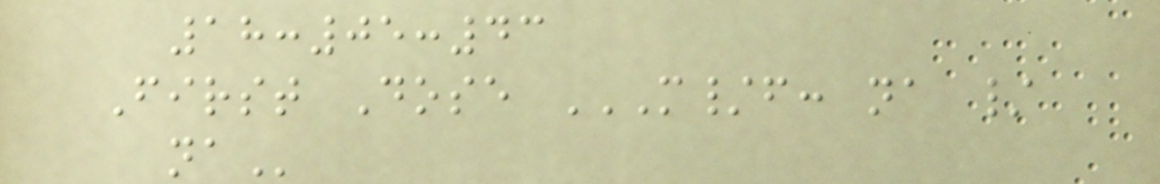18:05:43
First Dose M/F: NA /
NA
